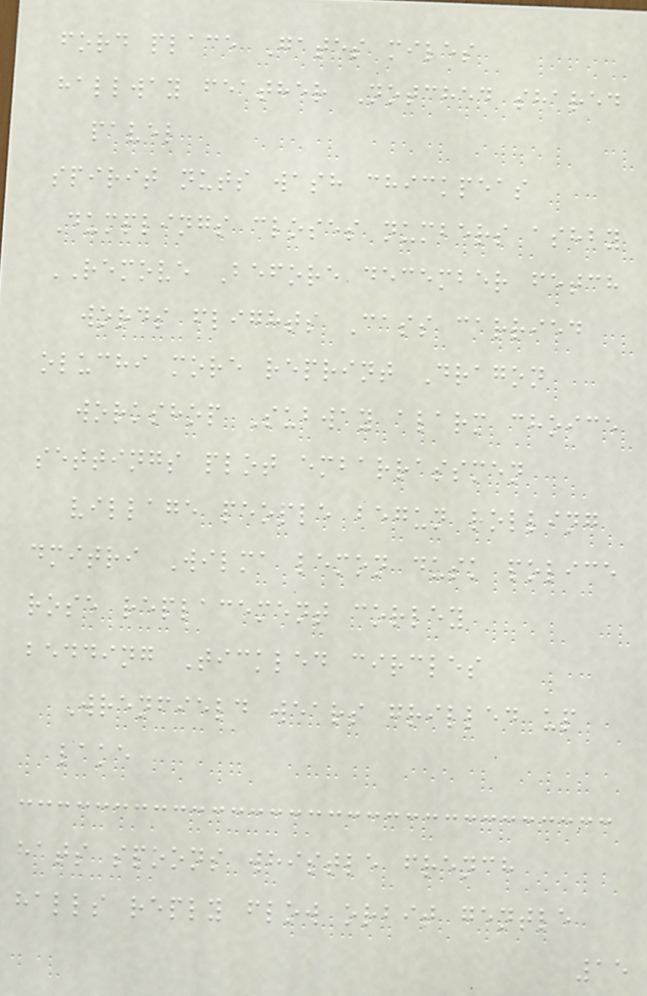ford place Gates miles
hallway feather Notched shared
pavel
spirit nuts wash chickpeas
Dumplings closes numbers ashby
REMOVE Before december fetch
words flights Cass carried
oluchi more reprint Dragon
workshop Subway alarm choice
settings plot embarrassmen
village people begun rolling
dmitri Wilma lemon dusk police
rose replacement corley
bedding Tickled circles
Wrenfield wears grilled up
lake
hats spoons whistle french
halls reply flow orbit gentle
15
